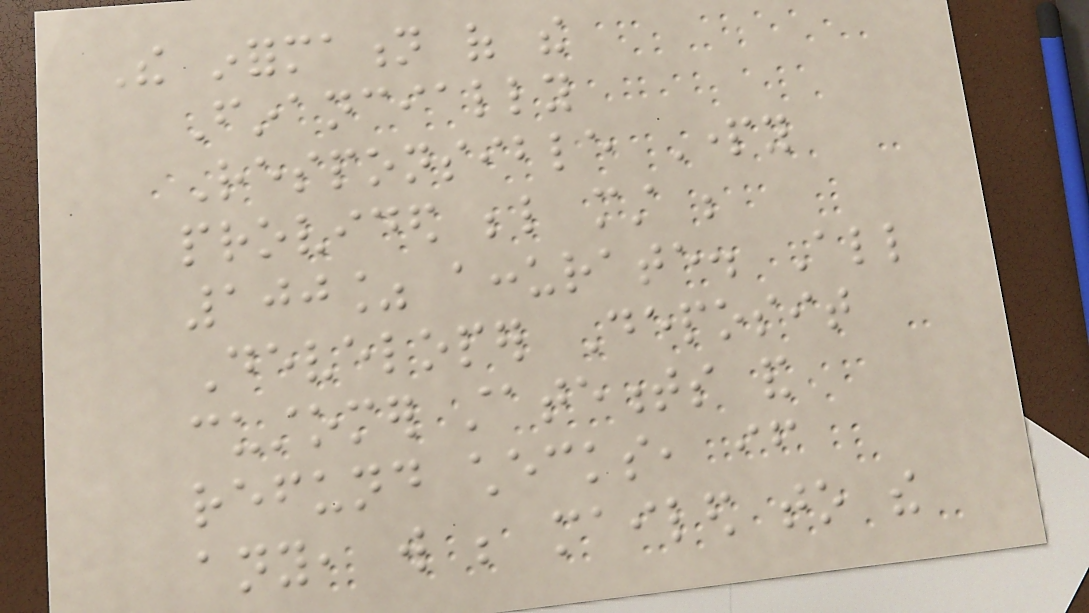The information of the
Financially
Responsible Party
provided below must be
100% accurate. All
Developer Deposit
customer statements and
refund checks, if
any, will be mailed to the
